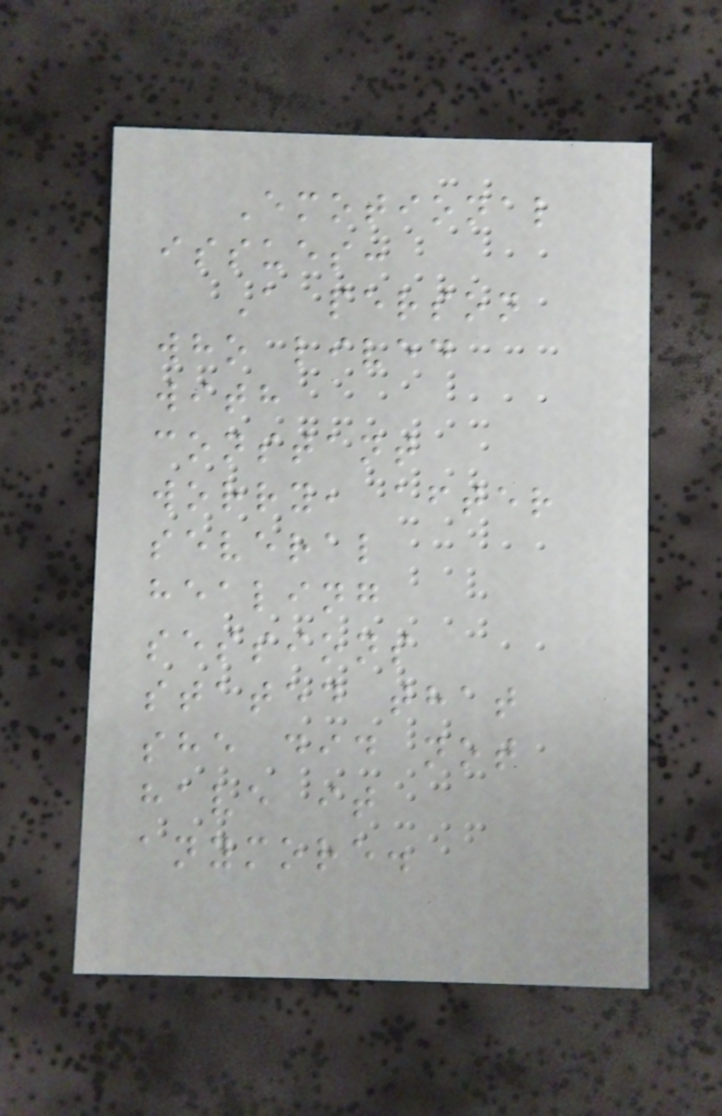Emotional
issues:
A person
who lived
with
constant
worry, after
several
healing
sessions
stated that
she did not
have it
anymore.
